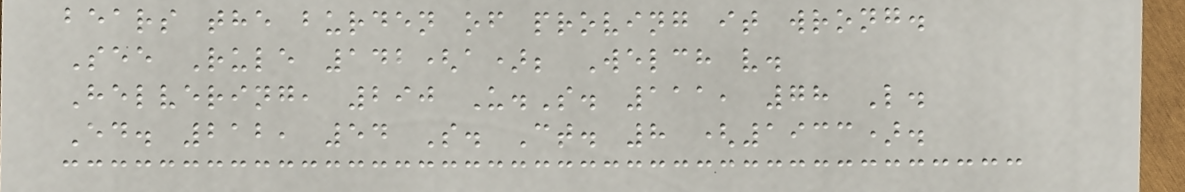bears the burden of proving it wrong.
See Rule 142(a); Welch v.
Helvering, 290 U.S. 111, 78 L.
Ed. 212, 54 S. Ct. 8 (1933).
